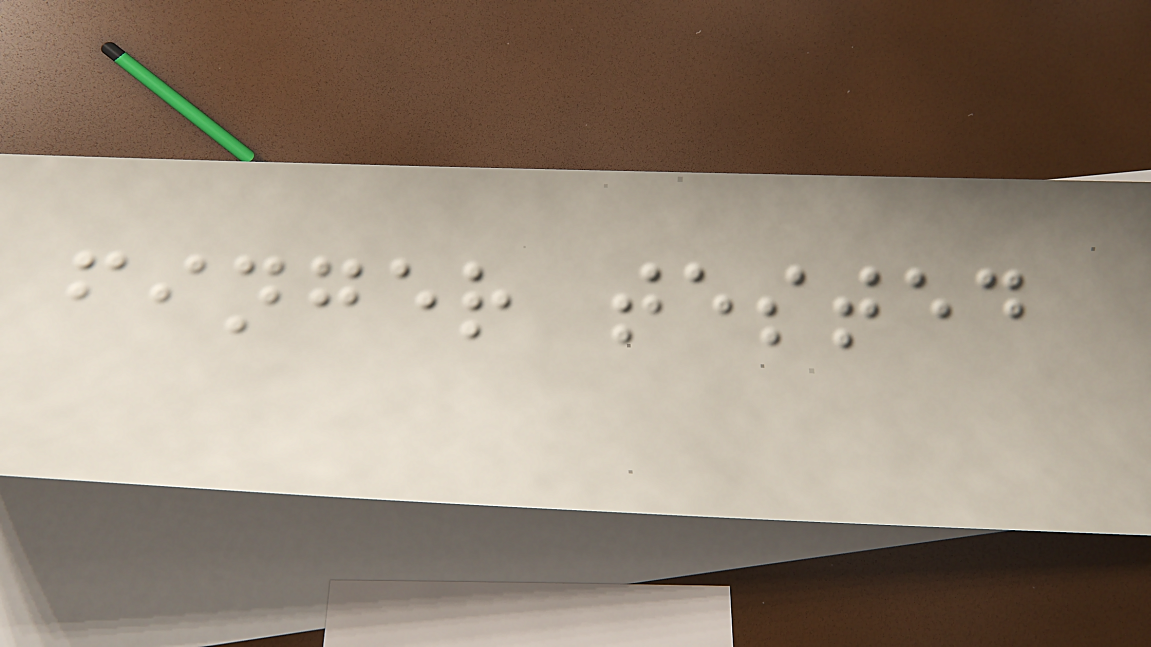finger tested
